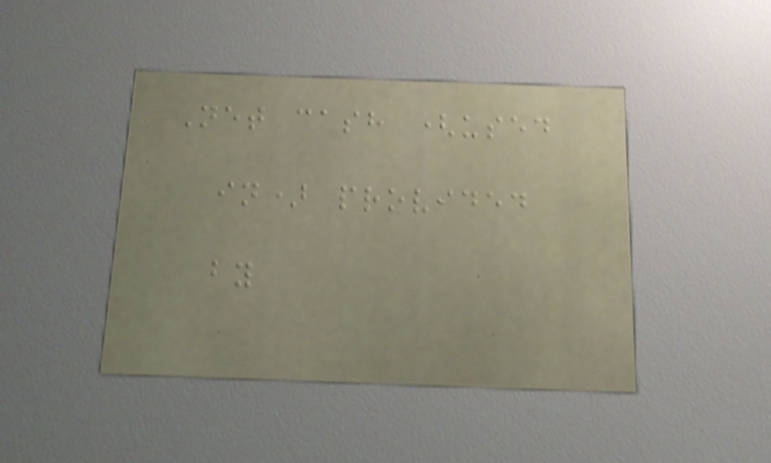Net cash (used
in) provided
by
